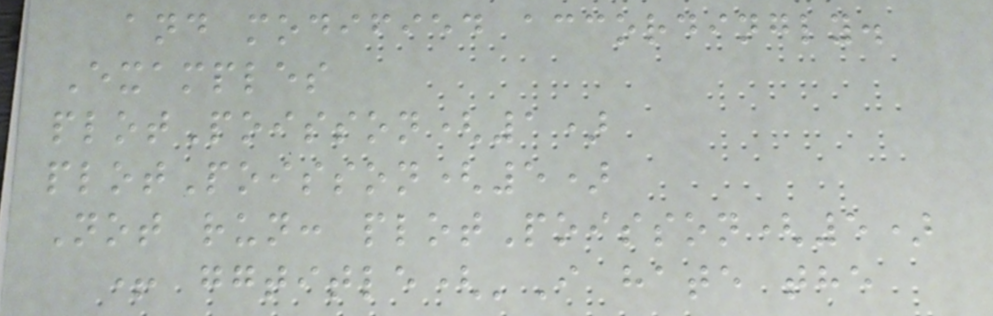and modified accordingly.
Examples
plotPoisson(1)
plotPoisson(5)
Not run: plotPoisson(5)
+ ggtitle('I hate the
